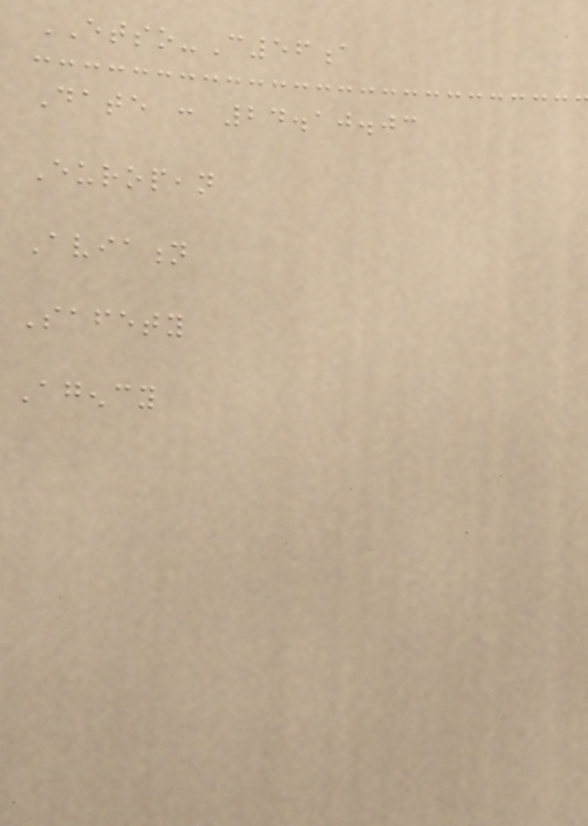ETSO-C56a
Date : 24.10.03
European
Aviation
Safety
Agency
